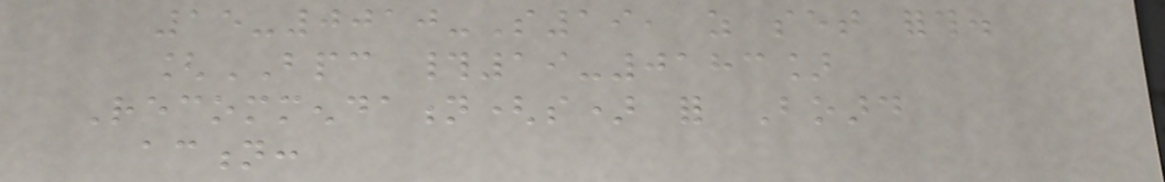15-0010-S19, as set forth.
[BPC #19-0183]
Recommendation(s) for Board
action:
